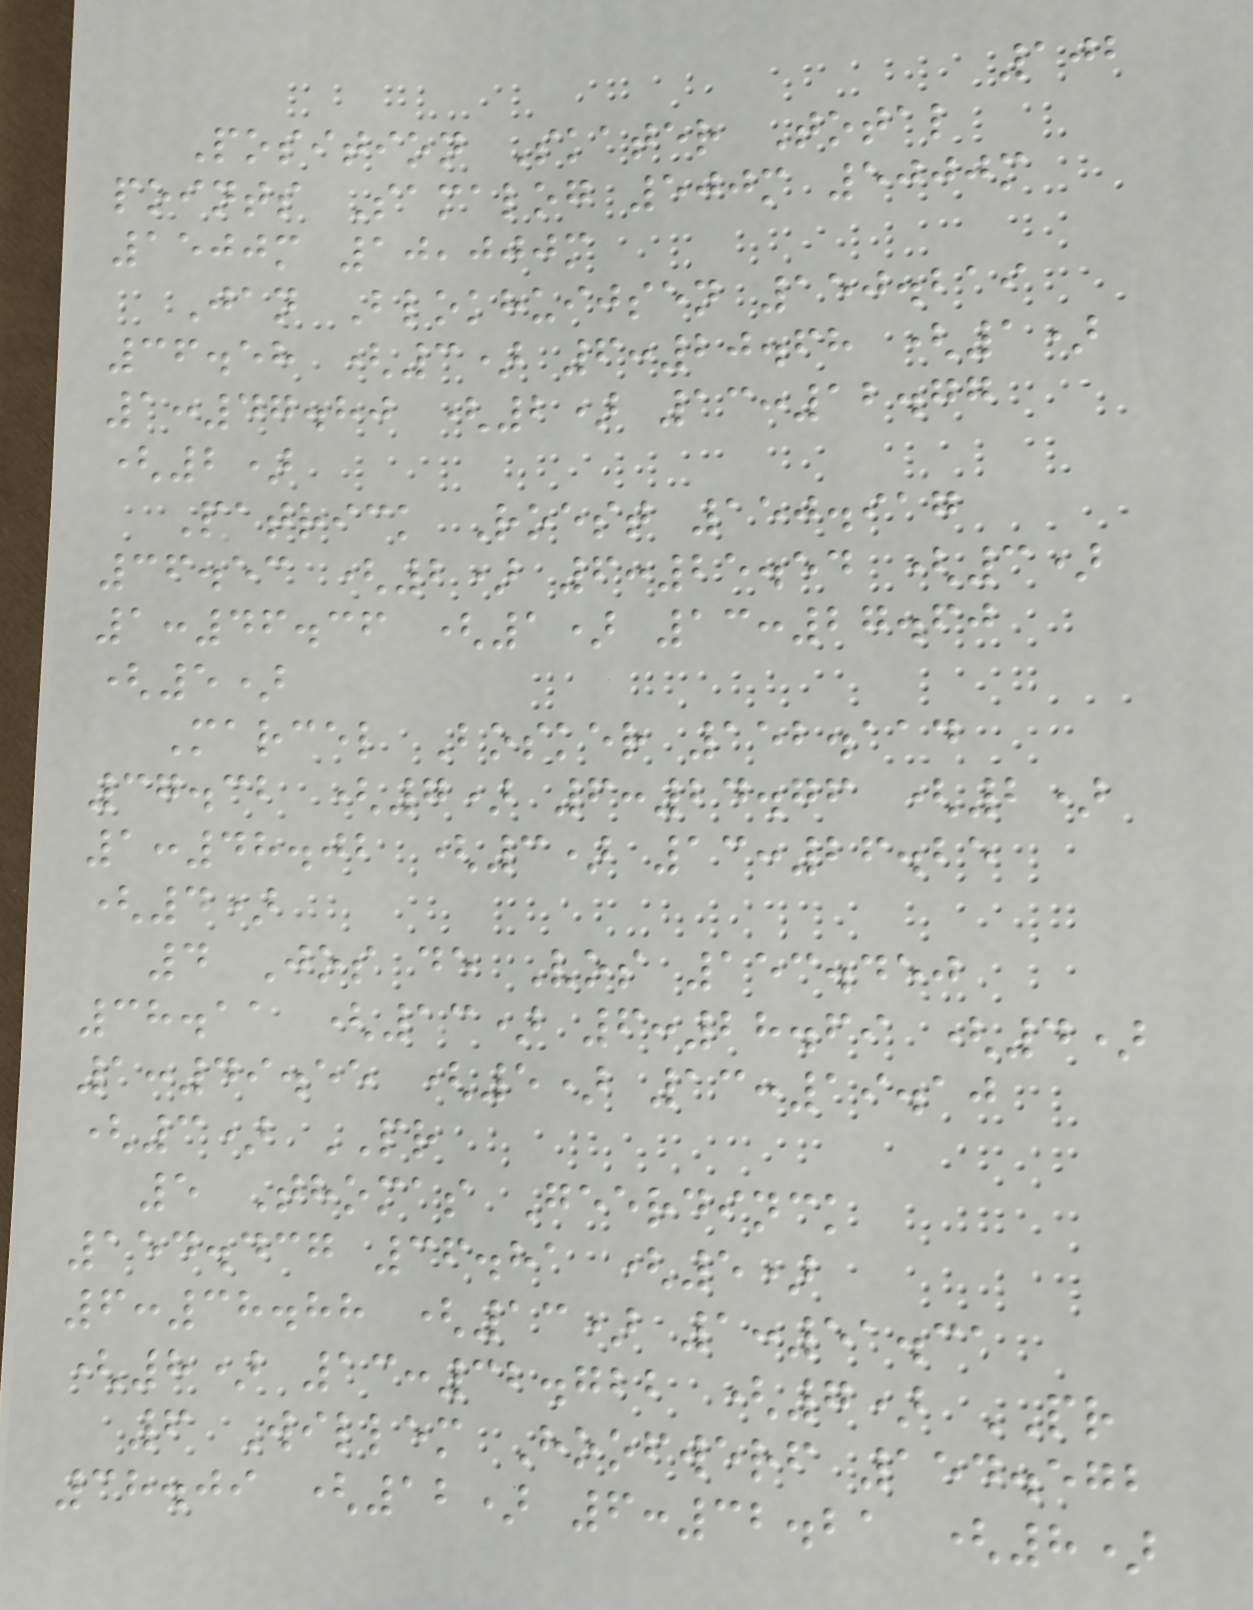102
Position Skater Total
points Samalog 500m 5000m
1500m 10,000m
Jan Blokhuijsen 150.219
36.58 (3) 6:20.68 (1)
1:47.80 (2) 13:12.77
(2)
Patrick Roest 150.917
36.53 (2) 6:25.54 (3)
1:46.36 (1) 13:27.60
(5)
Marcel Bosker 152.114
37.32 (7) 6:24.76 (2)
1:48.02 (3) 13:26.25
(4)
4 Jos de Vos 153.450
38.11 (13) 6:28.69 (4)
1:49.55 (5) 13:19.10
(3) PR
5 Thomas Geerdinck
154.437 36.81 (5)
6:38.88 (13) 1:51.31
(8) 13:32.722 (7) PR
6 Willem Hoofwerf 154.572
38.09 (12) 6:32.21 (8)
